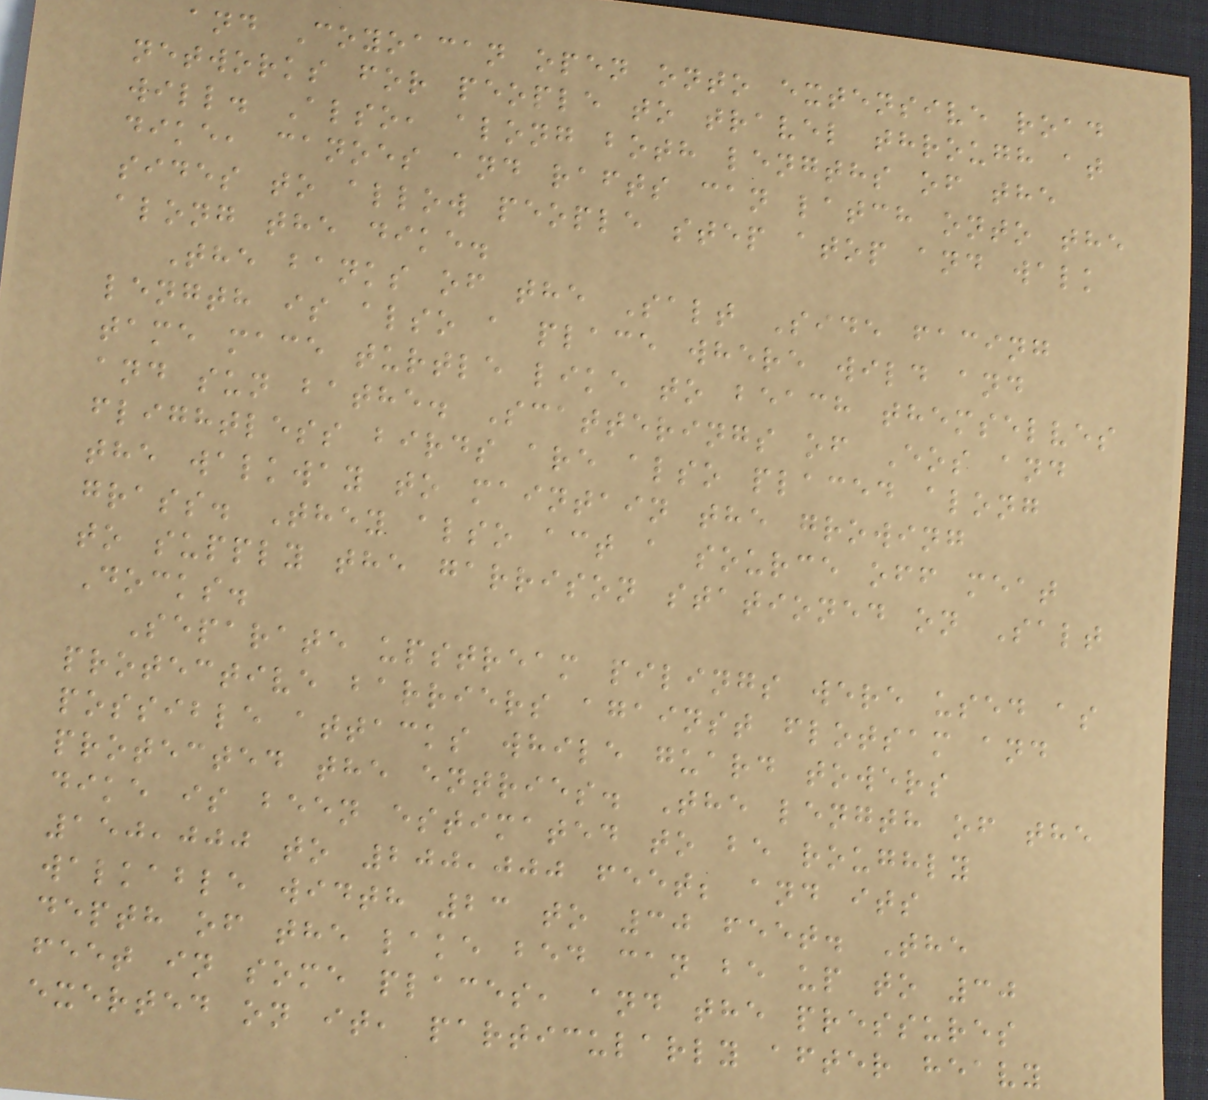and Coyoacan open onto extensive road
networks for people to travel through at
will. Also, along both lengths of the
dike, canoes and rafts can latch onto the
sides to allow people step atop and walk
along the dike.
The banks of the Salt Side facing
length is also a place where wild and
tame mace turtle like to beach themselves
and sun bathe. Scatterings of Eos and
flightless birds are also placed along
the walkway to maintain the growing
grass. They also act a source off meat
to supply the garrison stationed on Salt
Docks.
Separate upstream pilings were used as
protective barriers against flotsam and
possible attacks while guard towers
protected the entries. The length of the
dike is been estimated to be roughly
150,000 to 200,000 feet; and its
walkable width 23 to 30 feet. The
depth of the lake bed can be up to 30
feet in some places, and the pressures
exerted on it, particularly after heavy
